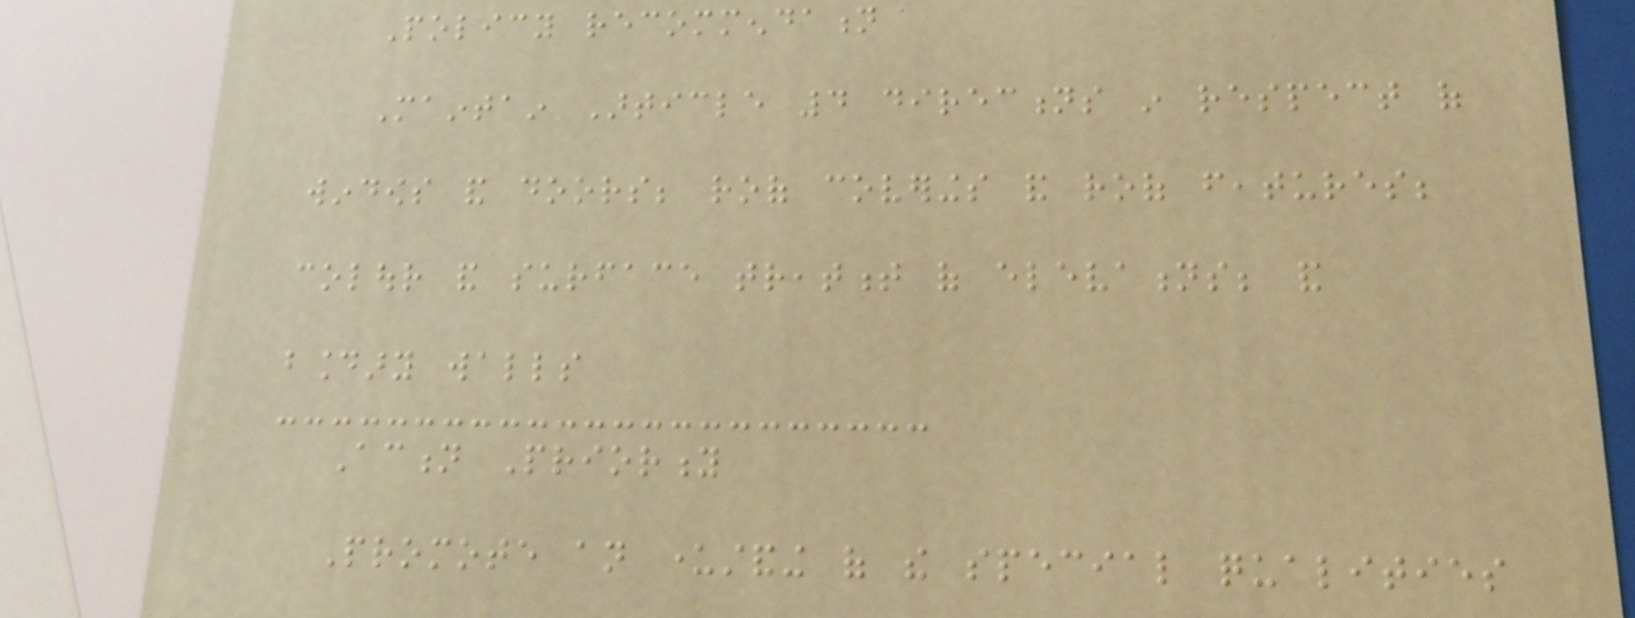Policy recommendation
Maintain Article 4 directions in respect of
windows and doors; roof coverings and roof features;
colour and surface treatment of elevations; and
boundary walls
Action Priority
Promote an understanding of the special qualities
